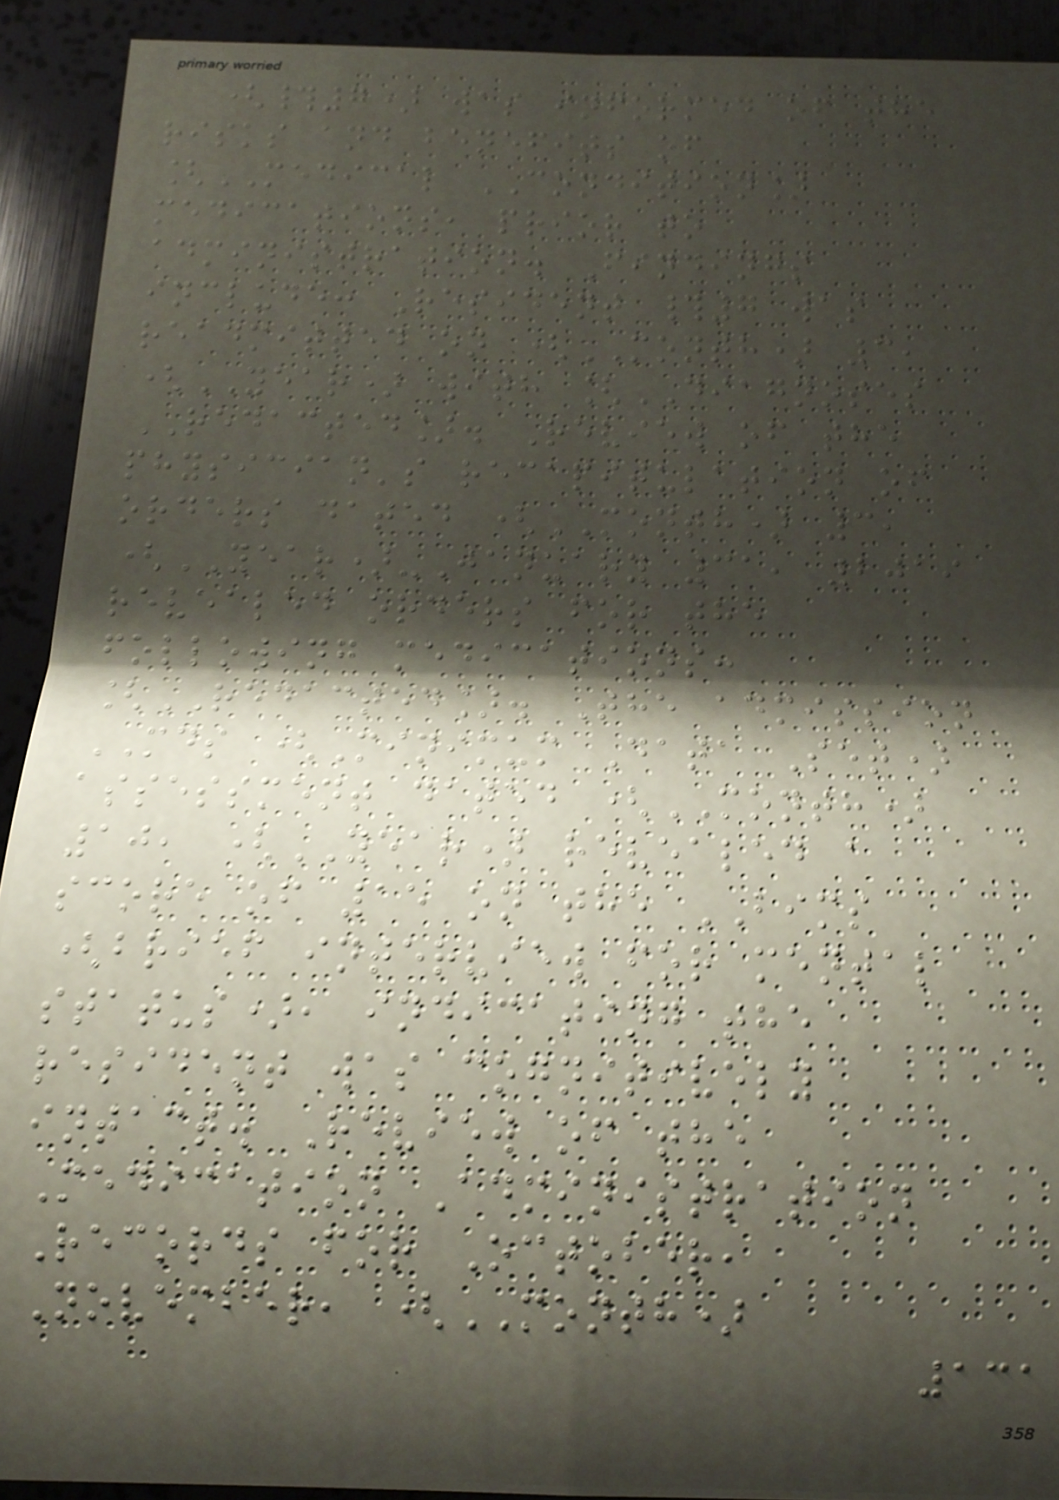(#7) was informed of the
risks and benefits of
[MEDICAL CONDITION]
medications, prior to
administration. Findings
include: Resident #7 was
readmitted on (MONTH) 3,
(YEAR) with [DIAGNOSES
REDACTED]. Review of the
physician's recapitulation of
orders dated (MONTH) 3,
(YEAR)-January 31, 2019
revealed orders for the
following medications:
[REDACTED]. The admission
MDS (Minimum Data Set)
assessment dated (MONTH)
10, (YEAR) revealed a
score of 15 on the BIMS
(brief interview for mental
status), indicating the
resident was cognitively
intact. Review of the
Medication Administration
Records for October,
November, (MONTH)
131
